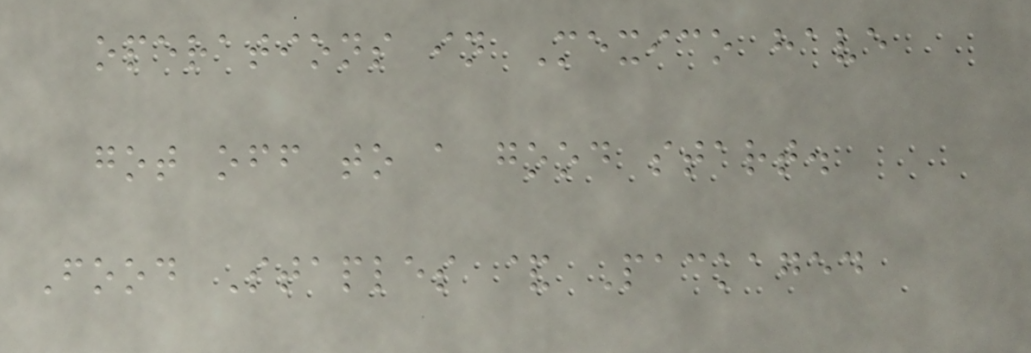operations in Mexico have
got off to a good start.
Food Staples & Packaged
